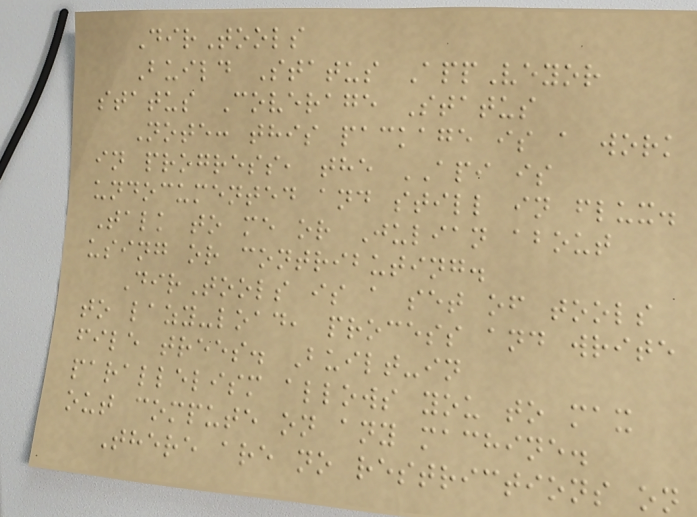DirTools
Build Status AppVeyor
status Coverage Status
Note: this package is a work
in progress, the API is
undocumented and still in flux.
Talk to me or Julian about
using or contributing.
DirTools is a set of tools
to lazy-load, process and write
file trees. Built-in
parallelism allows you to max
out compute on any machine.
There are no restrictions on
